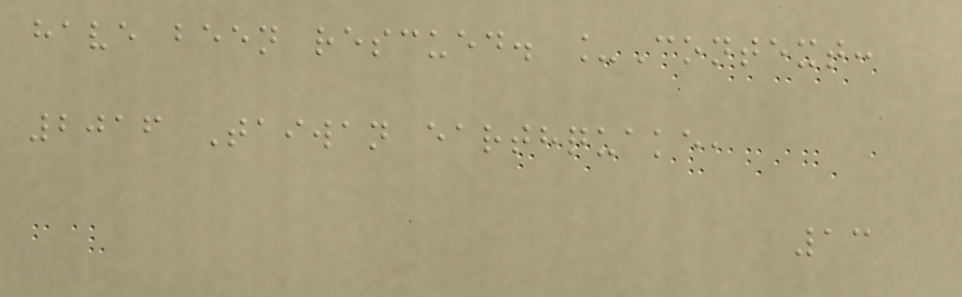have been rescued. _Context:
2016 Taiwan earthquake,
13
